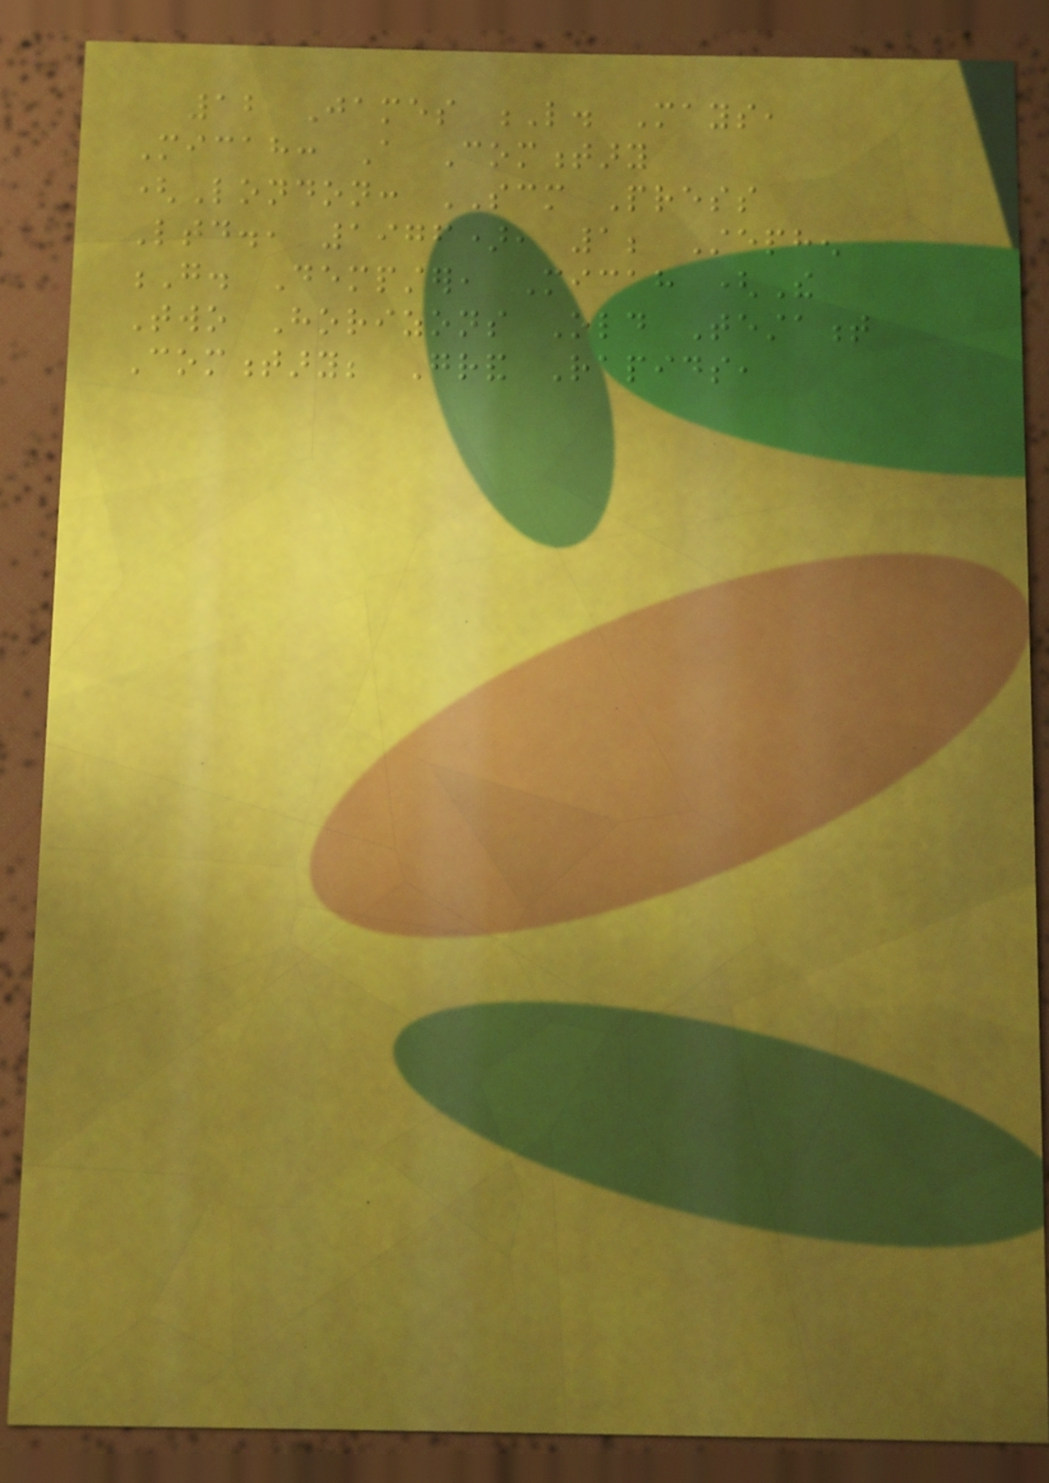12 James L. Mays,
Micah: A Commentary
(London: SCM Press
Ltd., 1976), 1; Stephen
G. Dempster, Micah (The
Two Horizons Old Testament
Commentary; Grand Rapids,
